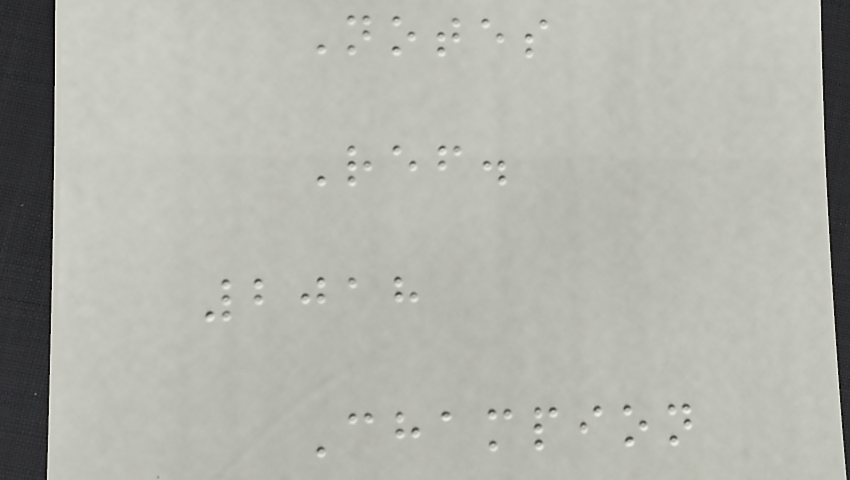Notes
Ref.
2018
Champion
